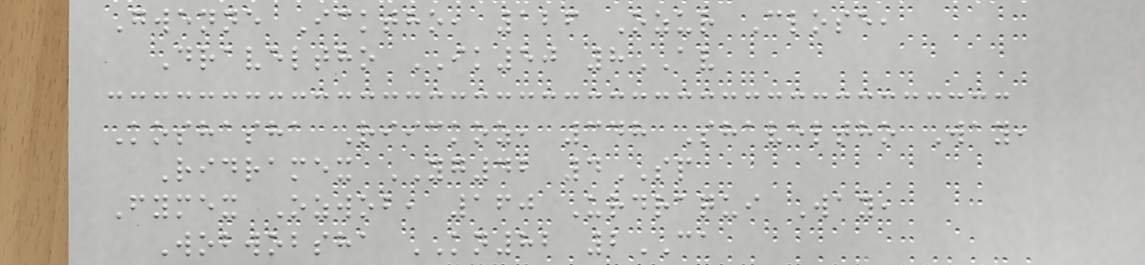Gwenne Icktho, 126 Ozur Close,
Draveltho IK50 8AV
Koshasha Riickoz, 348 Shaveltho Way,
Ridramex YG42 4SP
Fymex Ozwob, 160 Urdraqui Way,
Wobwobsha KN82 2CA
